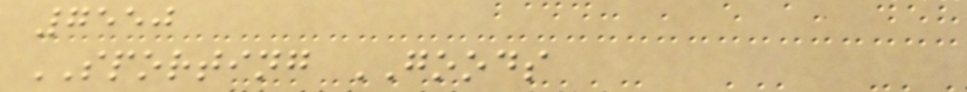7550
SPORTING GOODS
